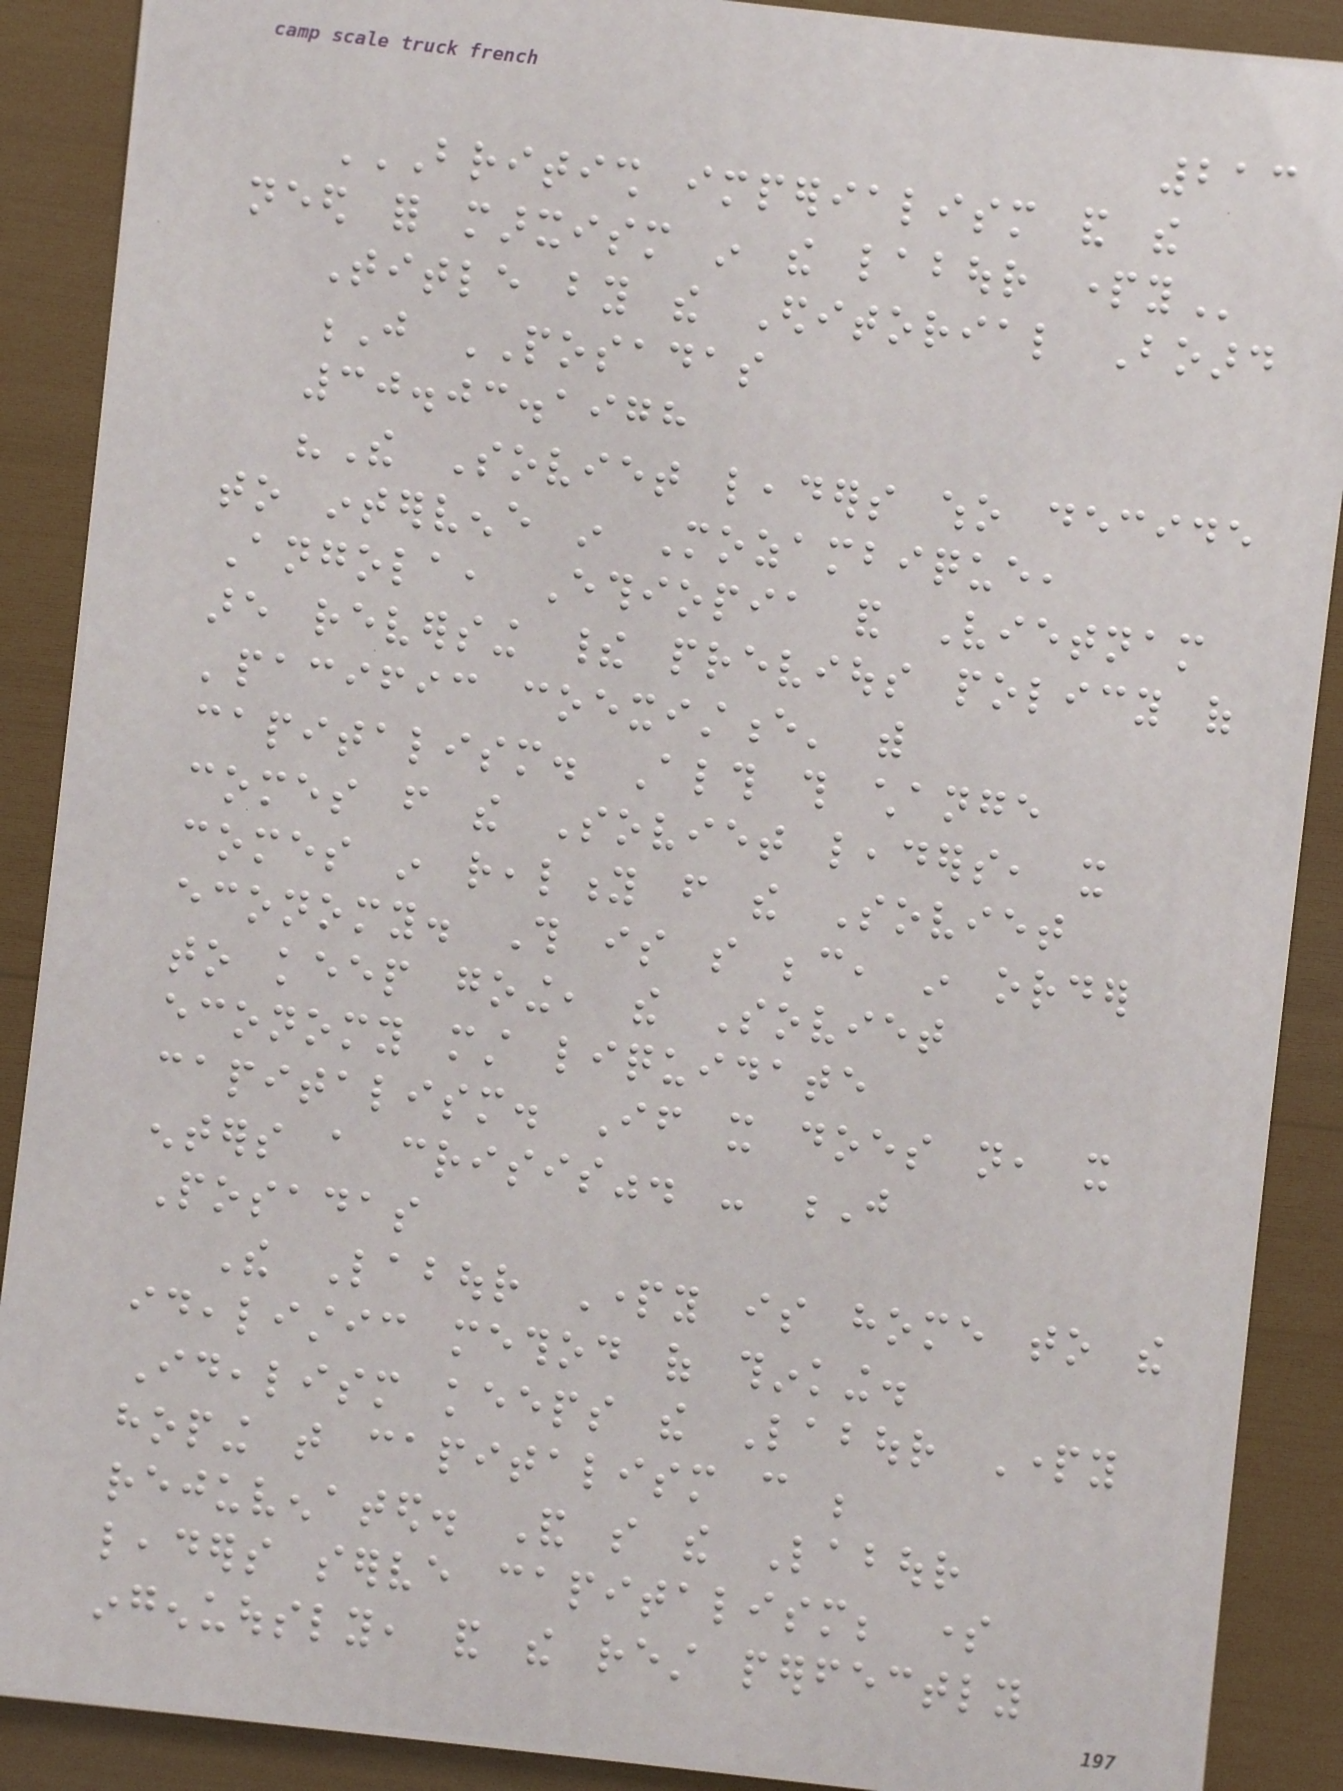213
BRITISH IMPERIALISM AND THE
NEED FOR MARXISM IN THE LABOUR PARTY
Title by the Editorial Board
J POSADAS
30.03.1978
"The Soviet leaders who decide
to intervene in Mozambique,
Angola, Ethiopia and Vietnam
are reversing their previous policy of
'pacific coexistence' with
capitalism. Although this change
comes from the Soviet leaders, it
comes in reality from the Soviet
economy. This is so because, in order
to keep going, the Soviet
economy must liquidate
capitalism. If it does not, it
enters a crisis". - J
Posadas
The Labour Party is home to the
idealistic method of thinking.
Idealism keeps the Labour Party
hoping that capitalism can be
rejuvenated. And so the Labour
leaders serve capitalism; some
ingenuously, and the rest perfectly
